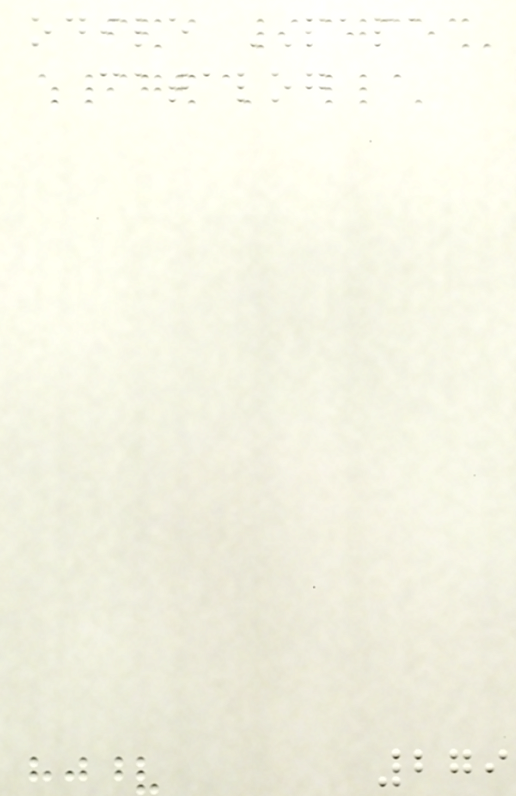odile PAPA
catalog
279
